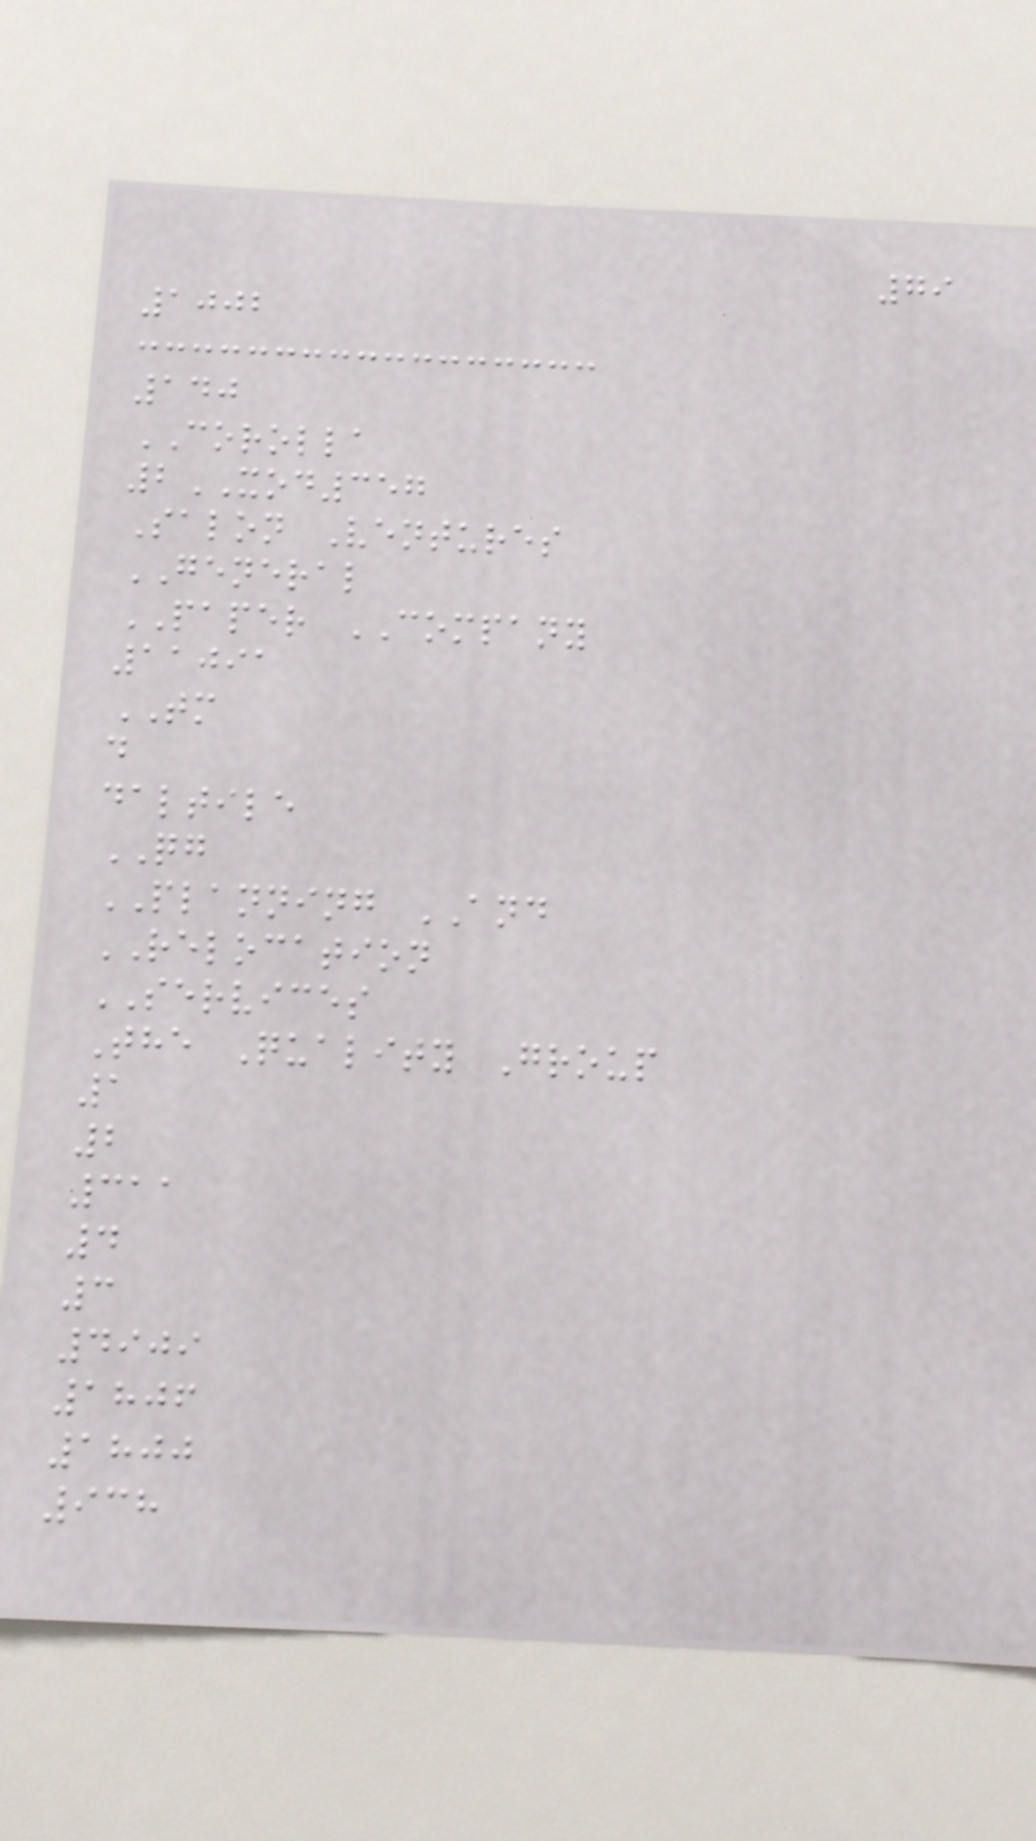79
1002
140
COROLLA
2XOD357
Salon Ventures
GENERAL
PAPER COMPANY
11091
TM
d
daltile
QG
PLANNING AND
RELOCATION
SERVICES
The Quality Group
1
2
311
4
3
4909
1806
1800
938
